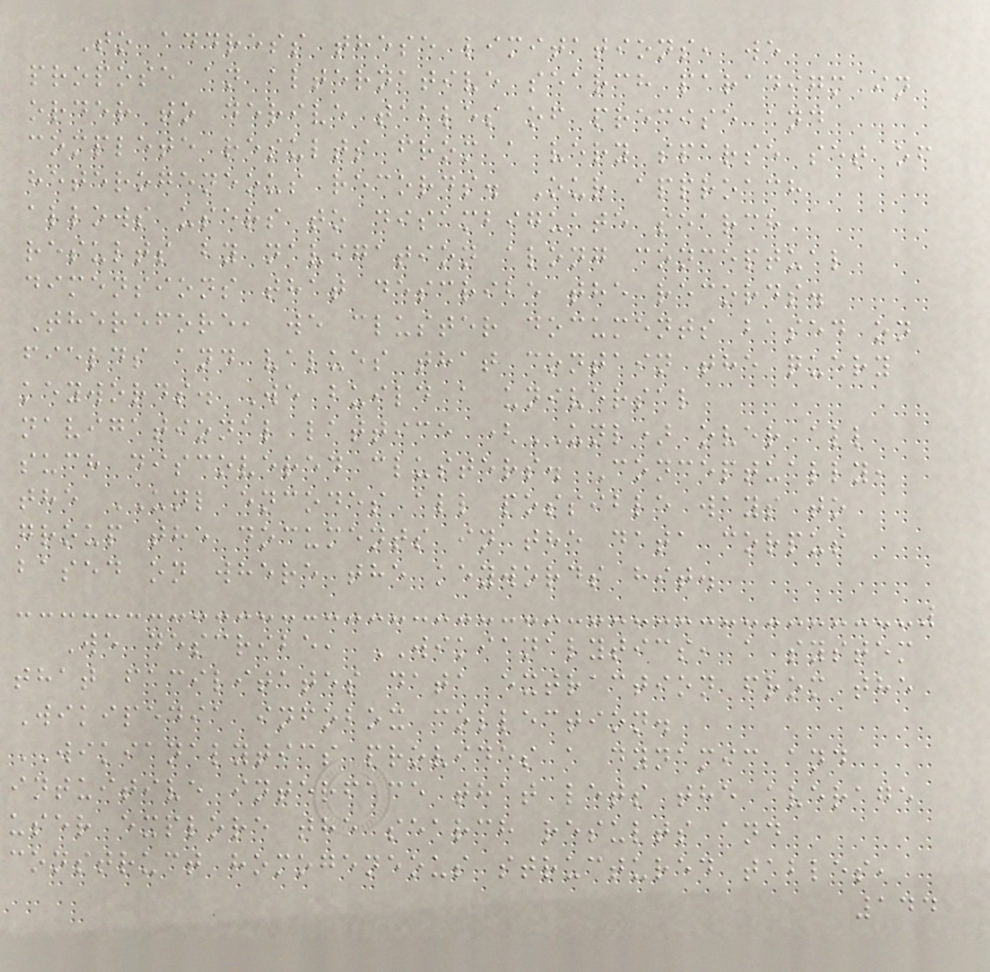To address these limitations, we
propose an alternative search paradigm in
order to derive tables of precise and
complete results from a very sparse set of
heterogeneous records. Our approach
allows users to disambiguate search
results by navigation along conceptual
dimensions that describe the records.
Therefore, we cluster documents based on
fields and values that contain the query
keywords. We build a universal
navigational lattice (UNL) over all
such discovered clusters. Conceptually,
the UNL encodes all possible ways to
group the documents in the data corpus
based on where the keywords hit.
We describe, WIKIANALYTICS, a system
that facilitates data extraction from the
Wikipedia infobox collection.
WIKIANALYTICS provides a dynamic and
intuitive interface that lets the average
user explore the search results and
construct homogeneous structured tables,
144
